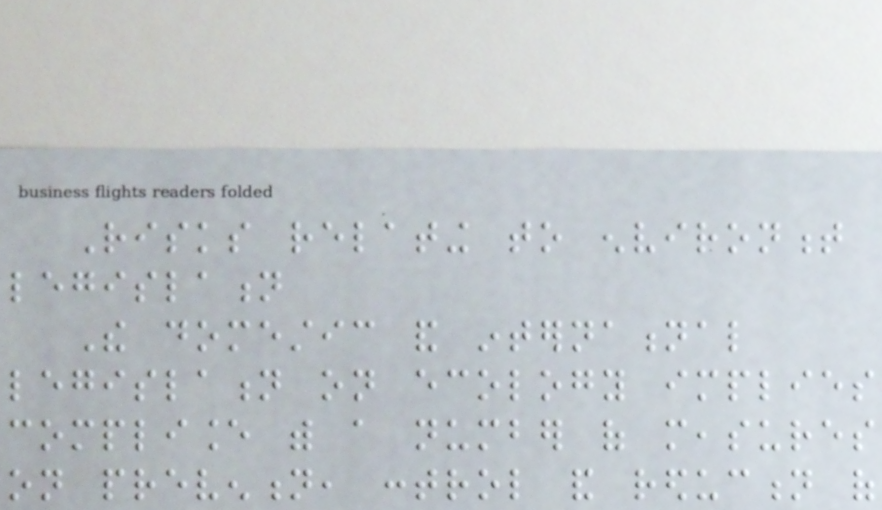Risks relating to environment
legislation
The domestic and international
legislation on ecology implies
compliance with a number of measures
on prevention, control and reduction of
